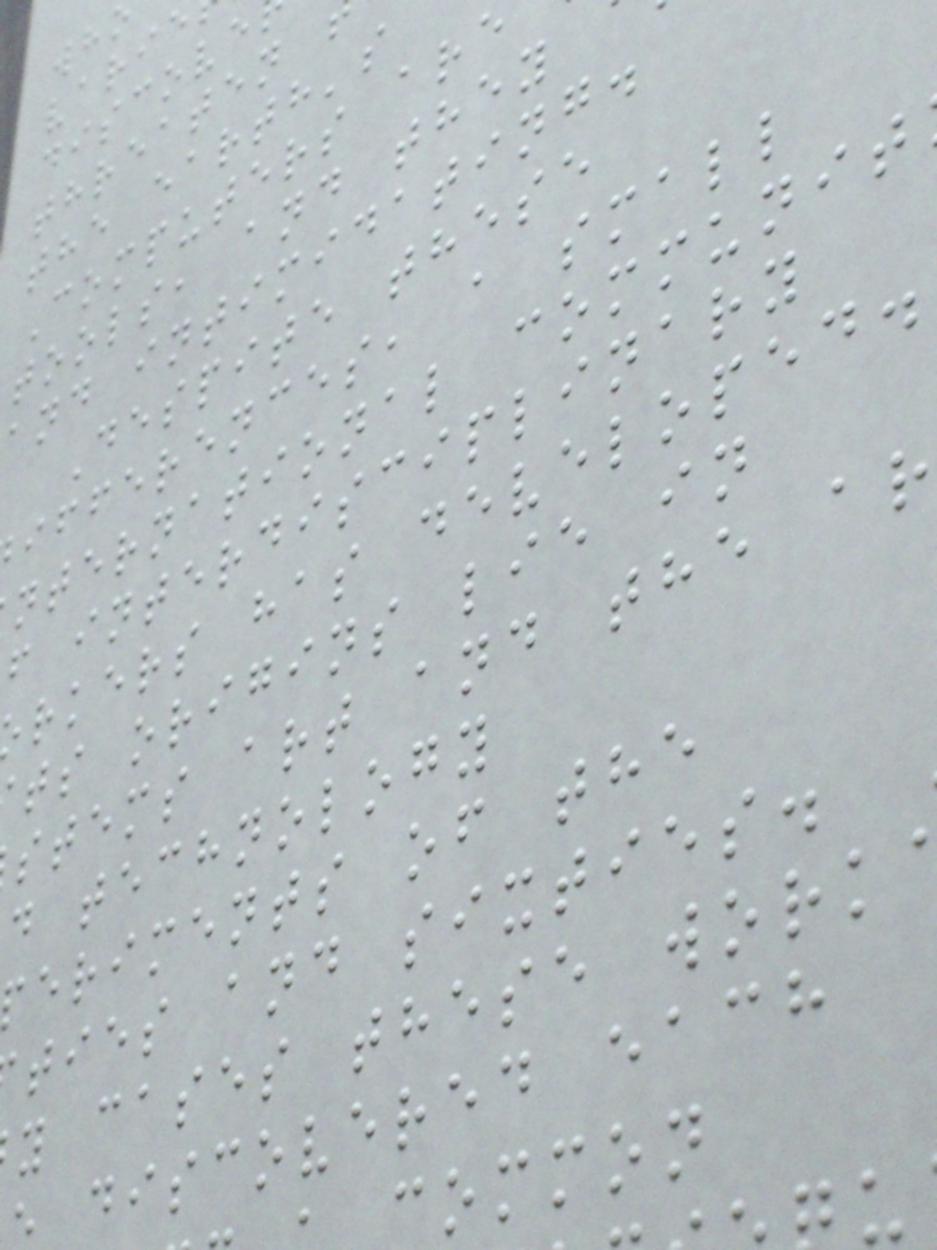discove
threaten
the earth's
Computers are
tools, and they
and intimidating.
Despite these
ifferences, a small
nternational communit
f interdisciplinary
rkers has developed.
ts origins lie in
stems art and the ar
d technology
eriments of the
ties and sixties.
y cases these work
discovered each
common
